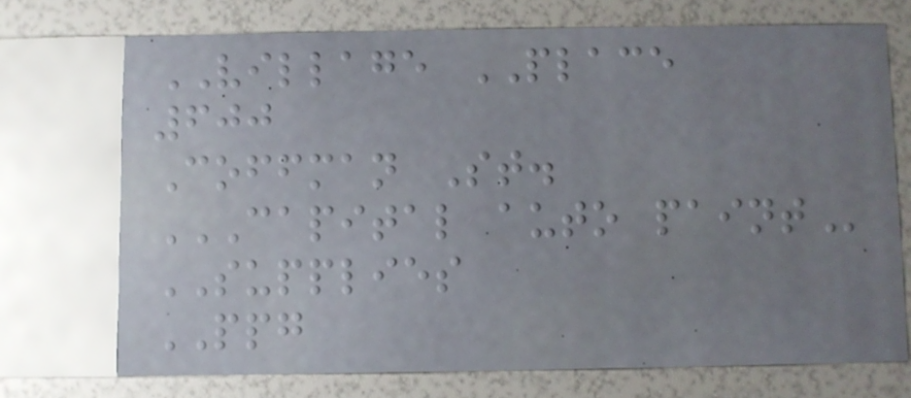VILLAGE PLACE
600
Coffman St.
CAPITAL AUTO PAINT
SUPPLIES
PPG
